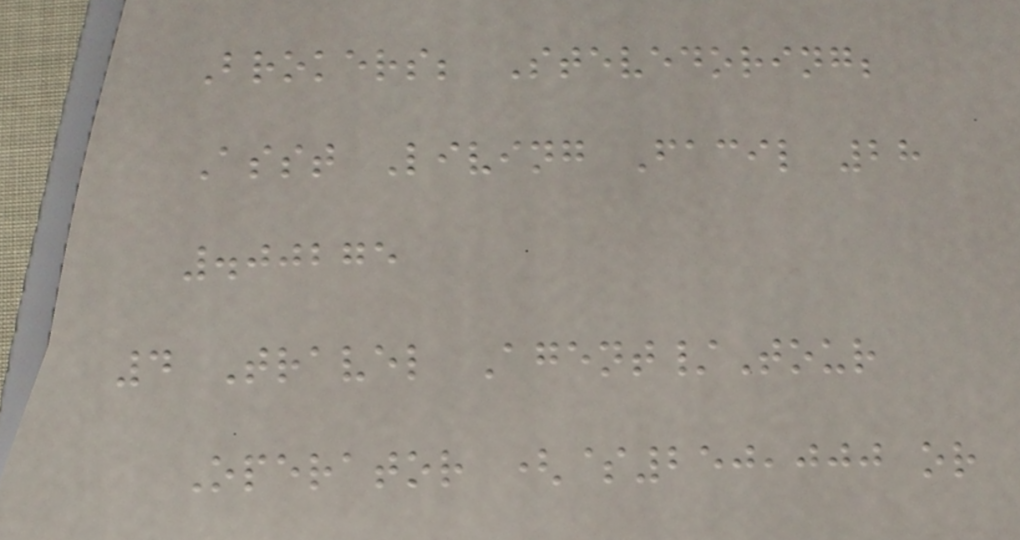Brokers; Stevedoring;
Asst Living Facil 28
.00275
4 Travel Agent/Tour
Operator ($250,000 or
